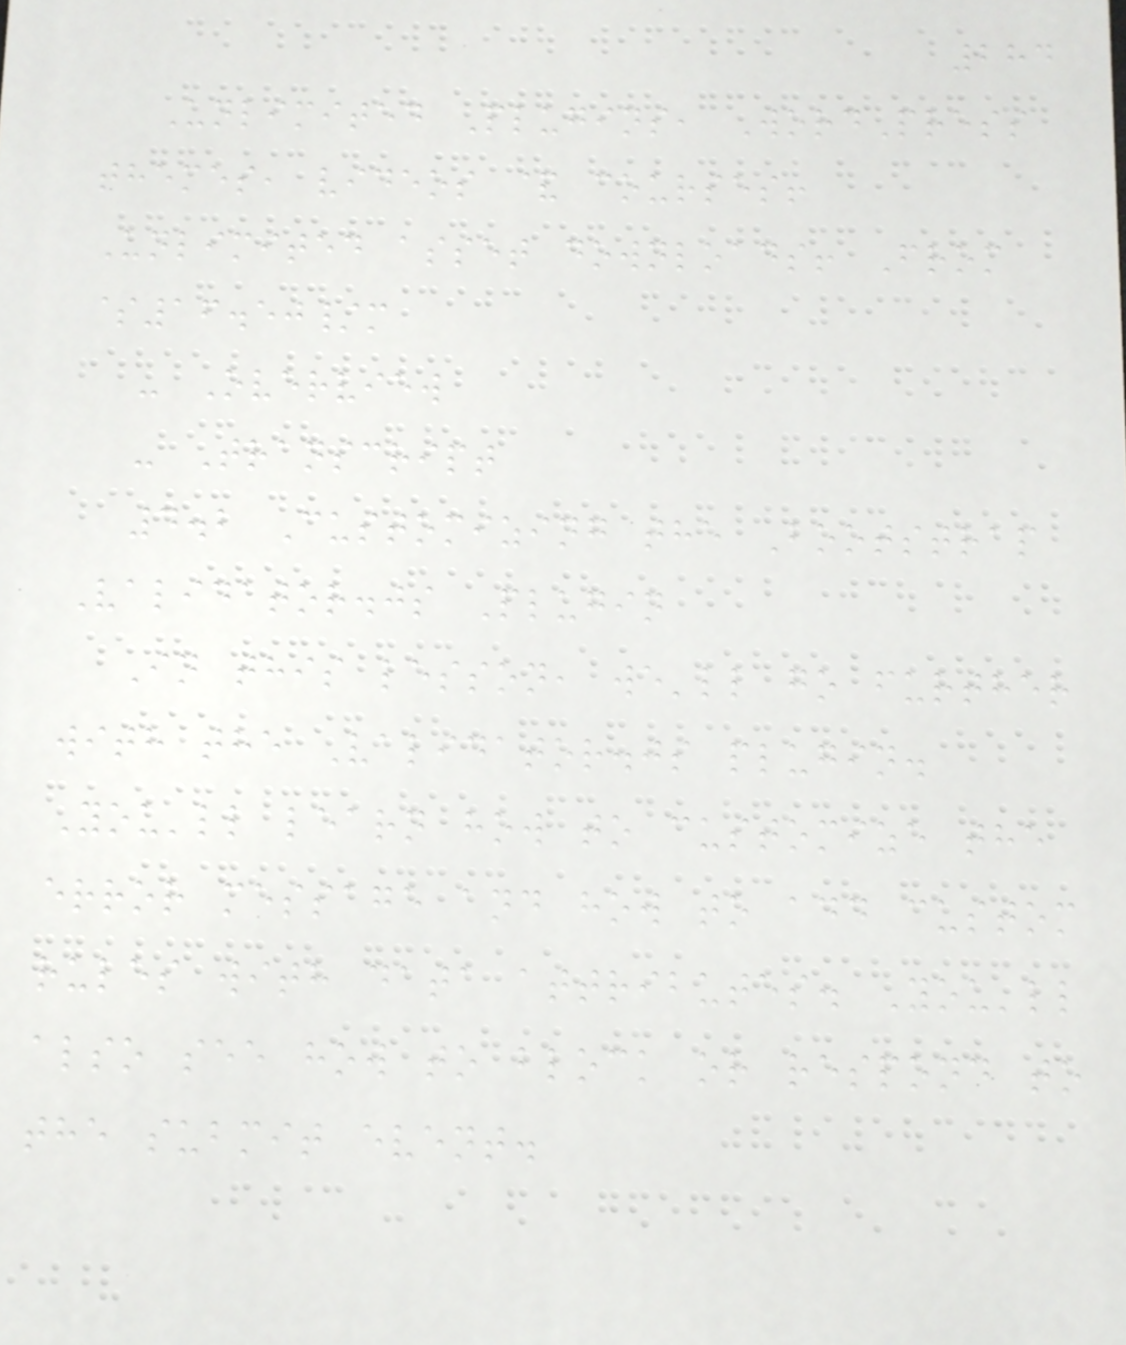284
Unlimited Plugins, WordPress
themes, videos & courses!
Unlimited asset downloads! From
$16.50/m
- Overview
- Transcript
4.2 Customizing the Bootstrap
Validator.js Plugin
In this lesson, we'll go further
with the Validator.js plugin.
You'll learn how to customize the
error message and how to add custom
rules with data attributes. You'll
also see how to block or respond to
the submit event.
